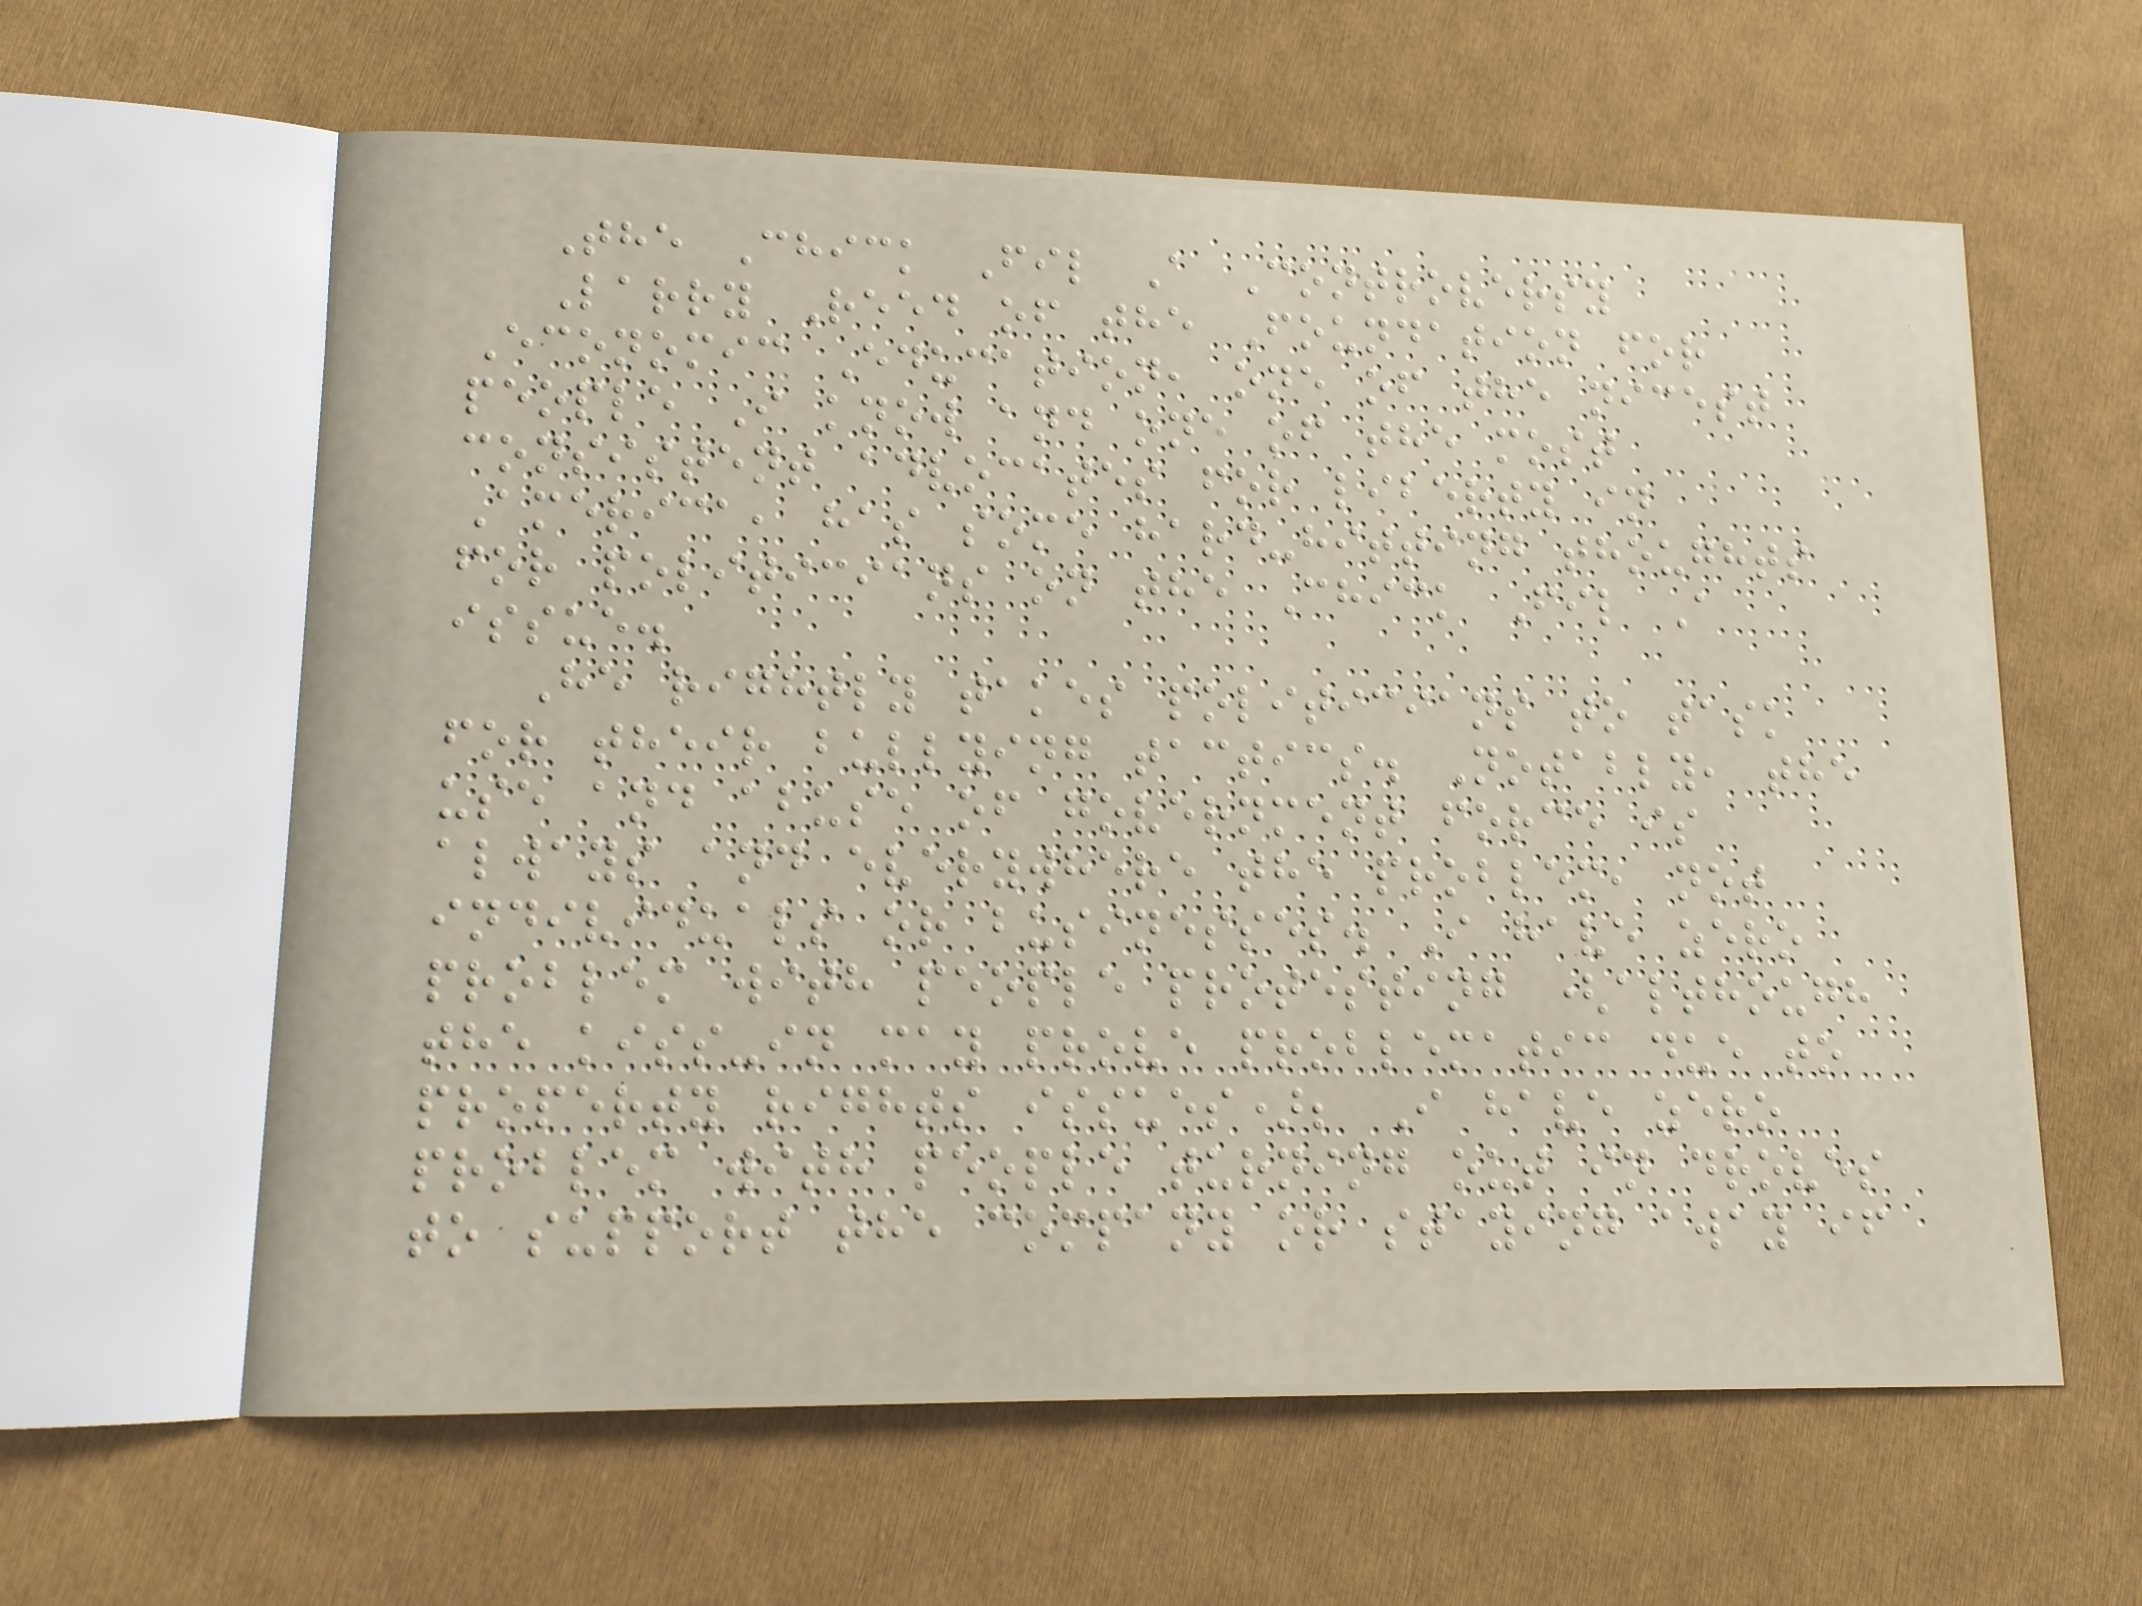The Chick Fil A Controversy
Larry Reed of the Foundation for
Economic Education, one of the nicest
people I know and one of the most
consistent advocates for liberty in
America, has some hard-hitting thoughts
for politicians on the Chick Fil A
issue.
He rightly takes politicians to task
for their bullying tactics. Notably, the
use and abuse of government force is
always and everywhere the problem, not
individuals or businesses. I have zero
problem with people protesting (although
the kiss-in may prove problematic due to
property rights issues); I have zero
problem with people turning out in droves
to support the company or staying away if
